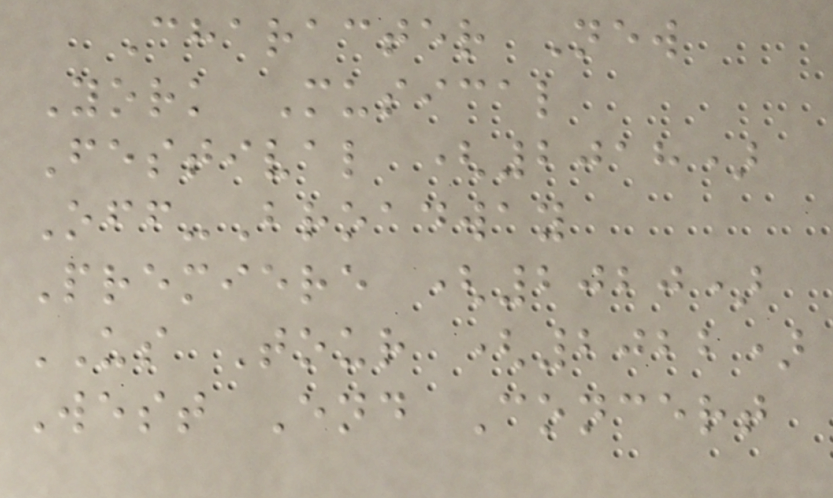Character New
York Musical
Festival (2018)
Off-Broadway
Premiere (2020)
US Tour (2022)
West End Concert
